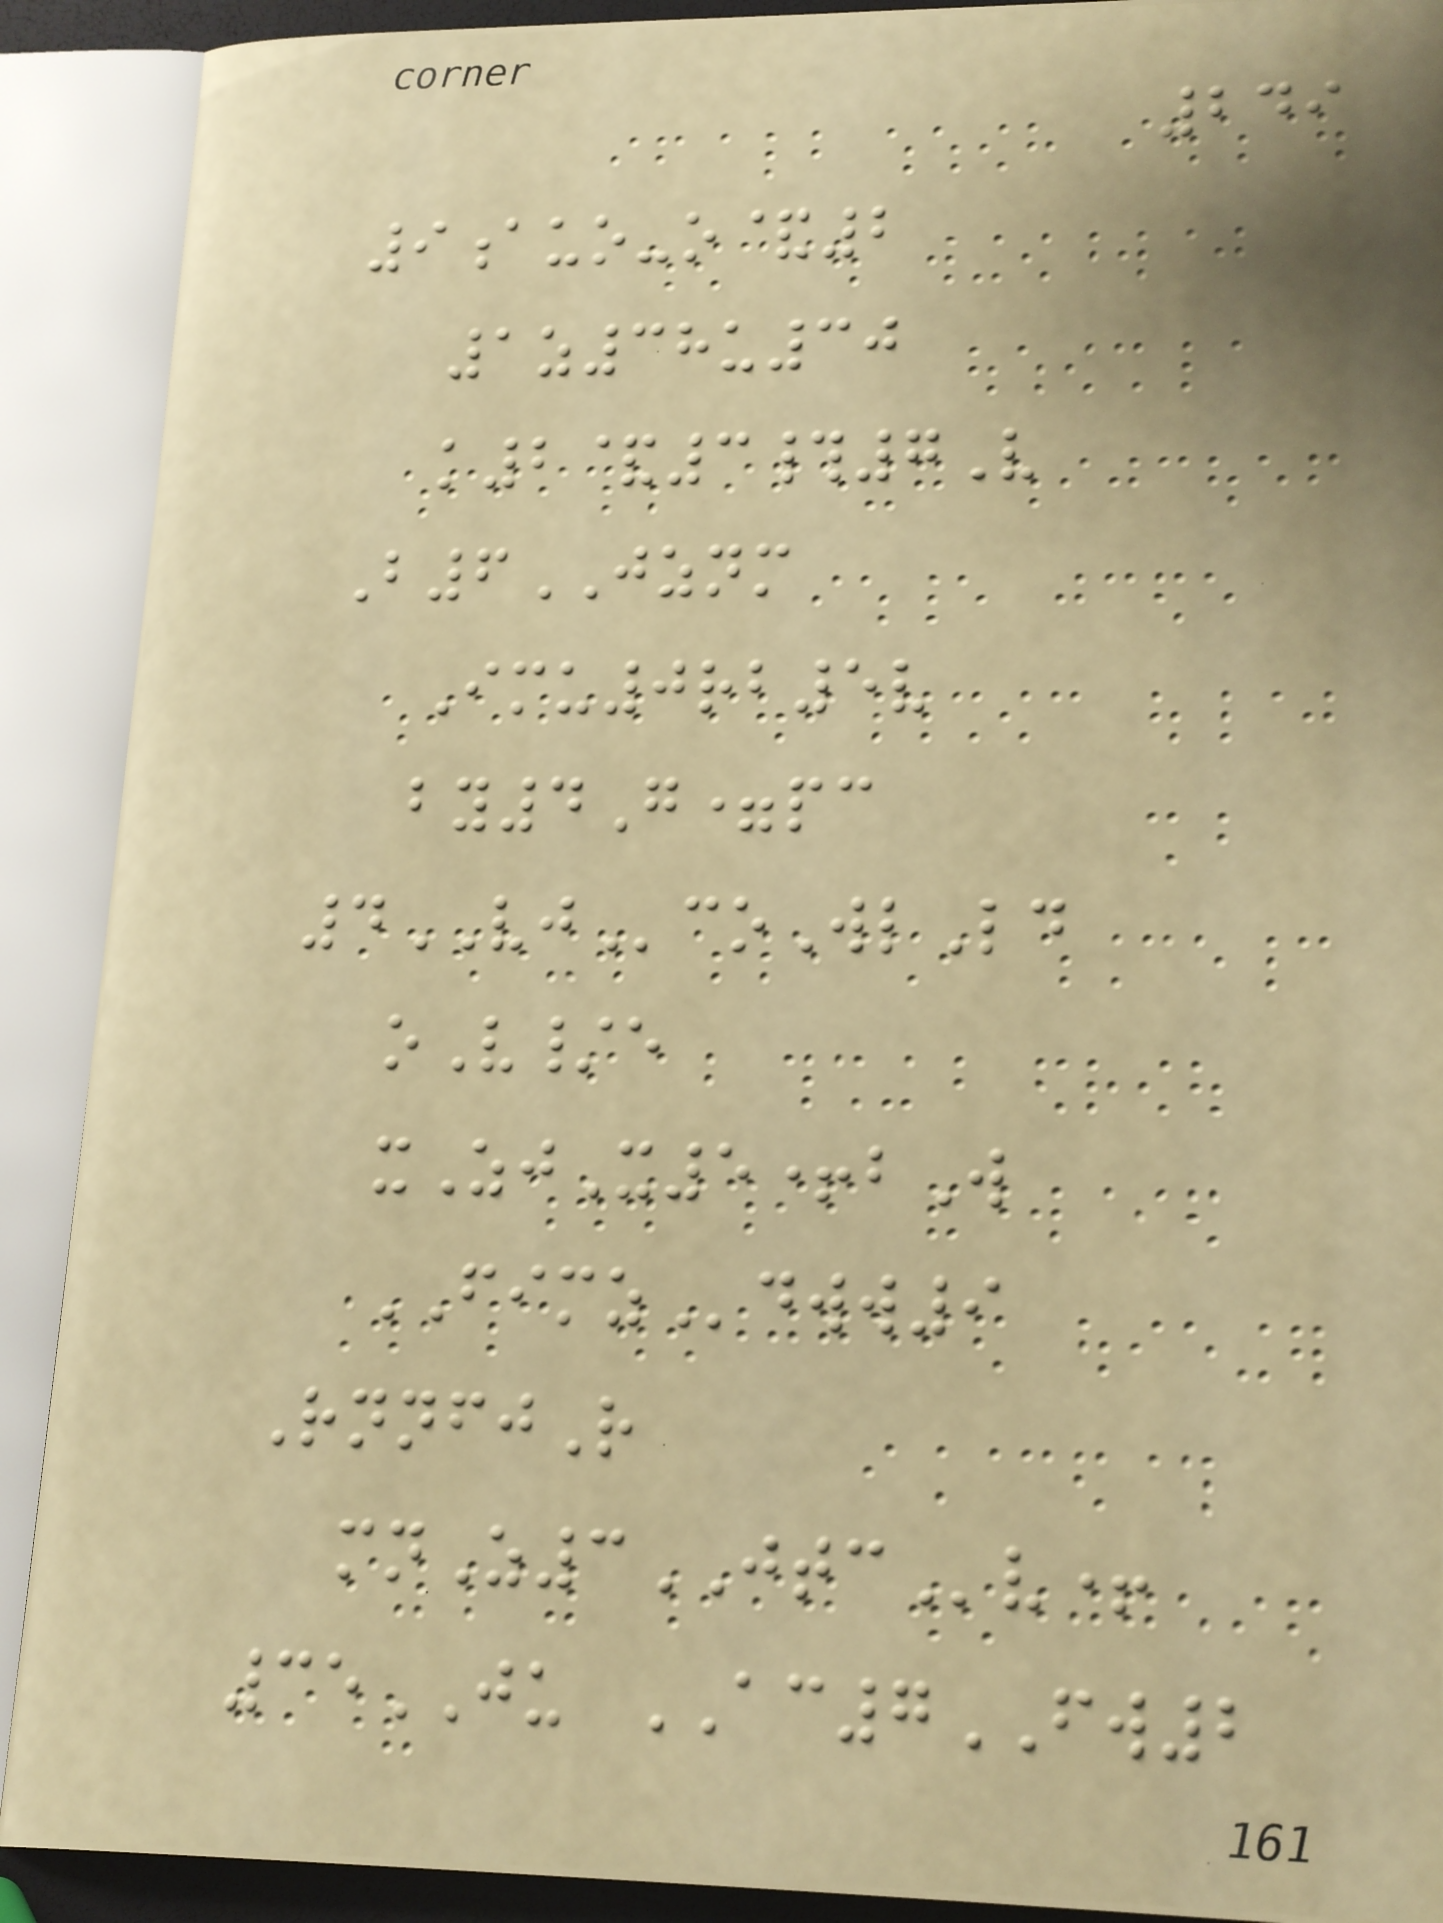249
9auo-o&2
1z38u30
k2&3#7V
B6JZNM
Imu0rb5v
by4G=pc
4VJcoWlLd
oV/e
xZjX5+bW
FIMZdww9
RnnfjR
mnZ3JTCv+
35JU AC7FW2
